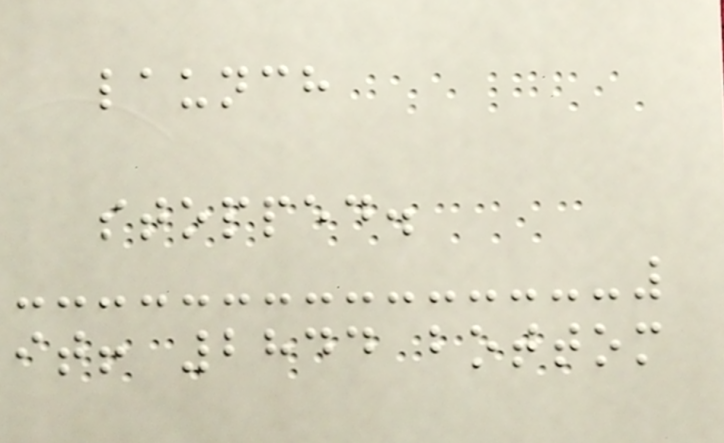launch
stopped.
it! 2844 bottom
